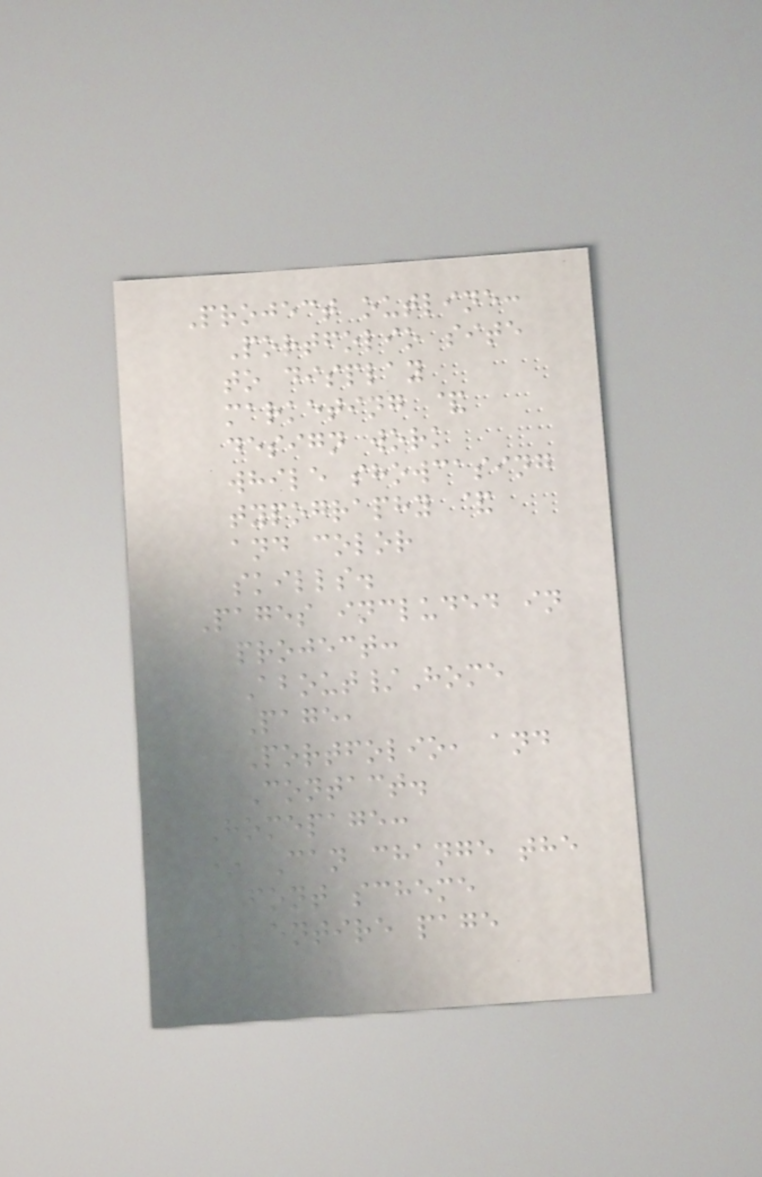Project outline:
Portfolio site
to display
marketing &
design work
while showcasing
typography &
and color
skills.
Pages included in
project:
About/Home
Page,
Portfolio, and
Contact.
Homepage:
* Can change the
font scheme
* entire page
